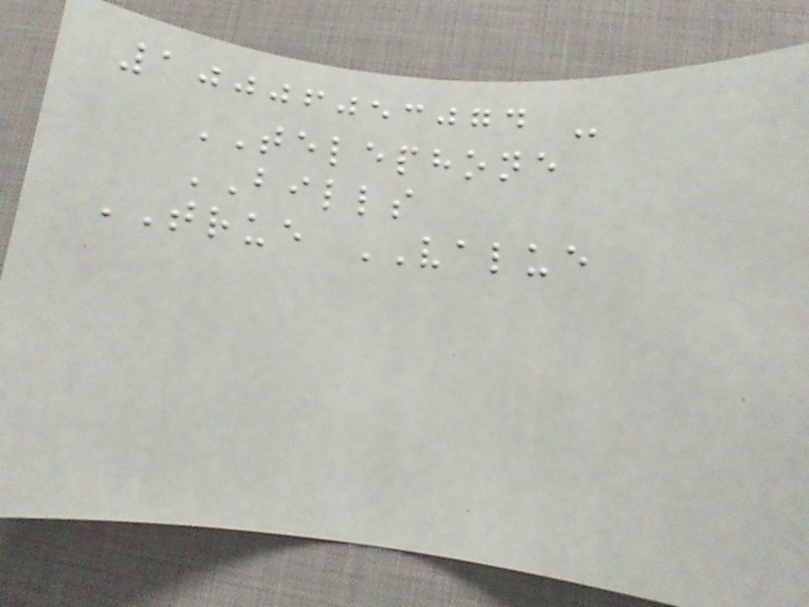10006053074 -
TELEPHONE
BILLS
TRUE VALUE
